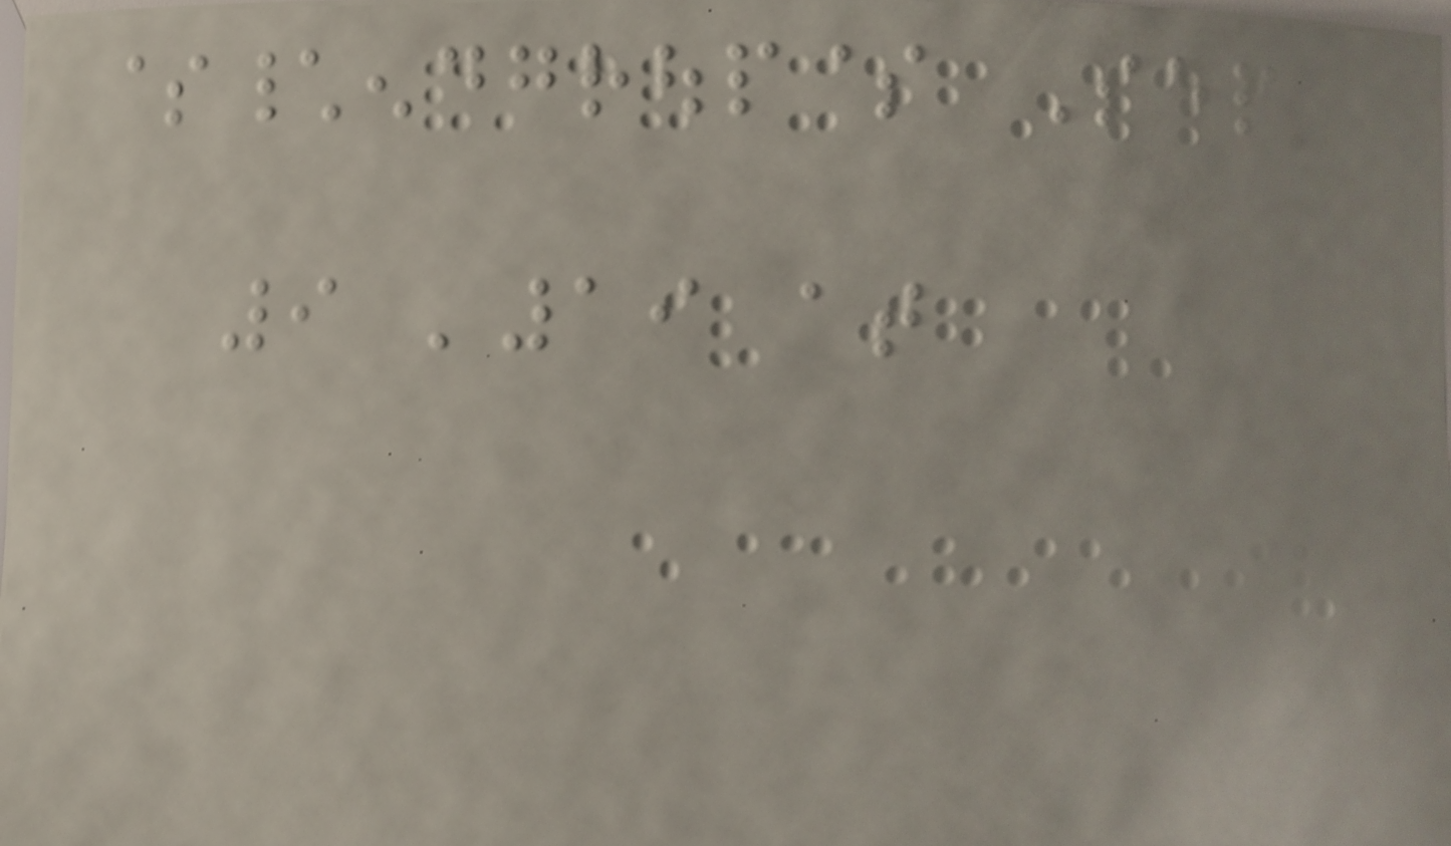$\endgroup$ Sep
9 '19 at
